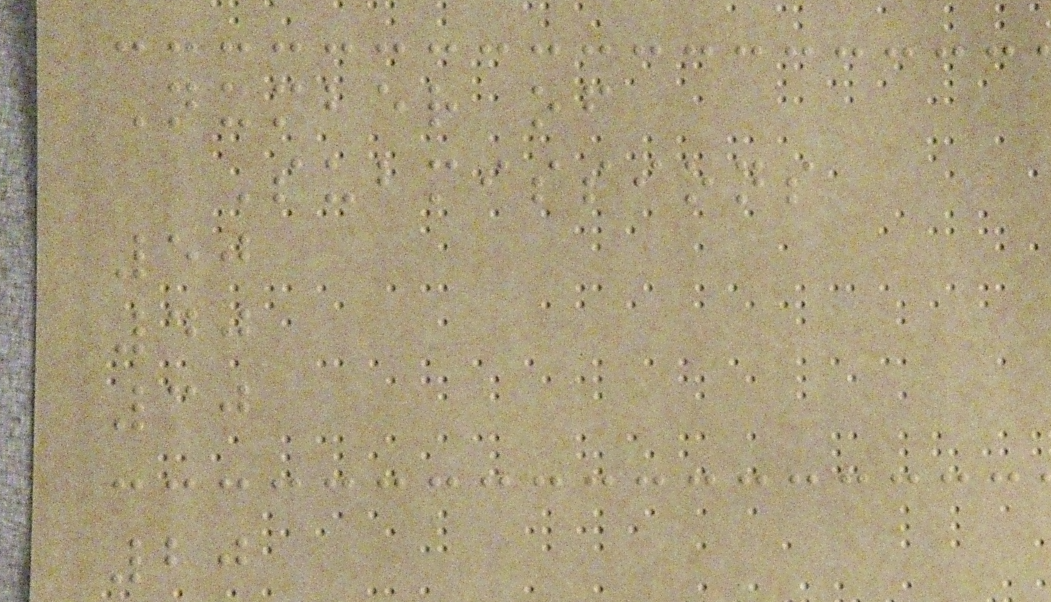Number of
Submissions
50
40
30
20
